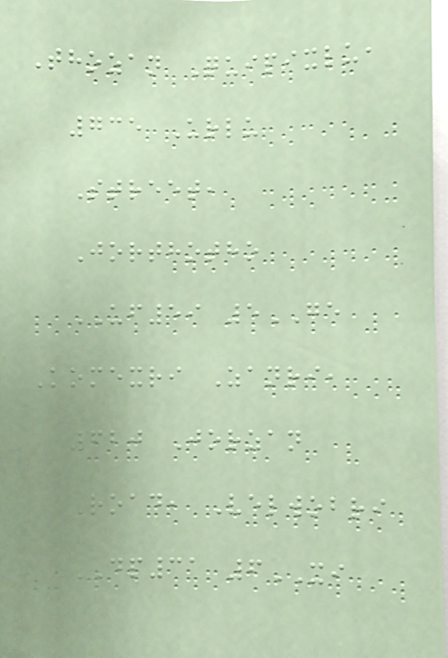Thozan Quipixlu,
735 Urlu
Street,
Jorthotho
UF59 5GE
Komexri Zanri,
620 Jorzan
Road, Velwobri
DP31 6XI
